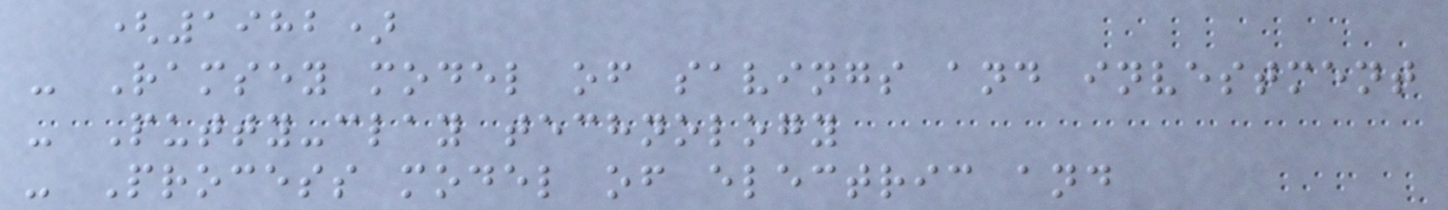(1982)
- Ramsey model of savings and investment
- Putty-clay technology
- Process model of electric and
